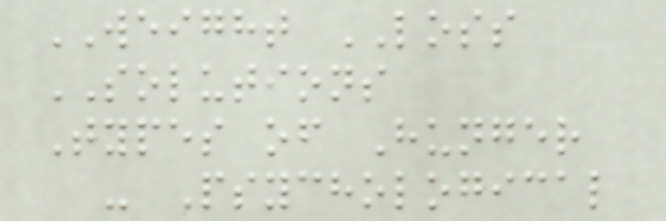WEIGHT LOSS
SOLUTIONS
Types of Hunger
- Psychological
